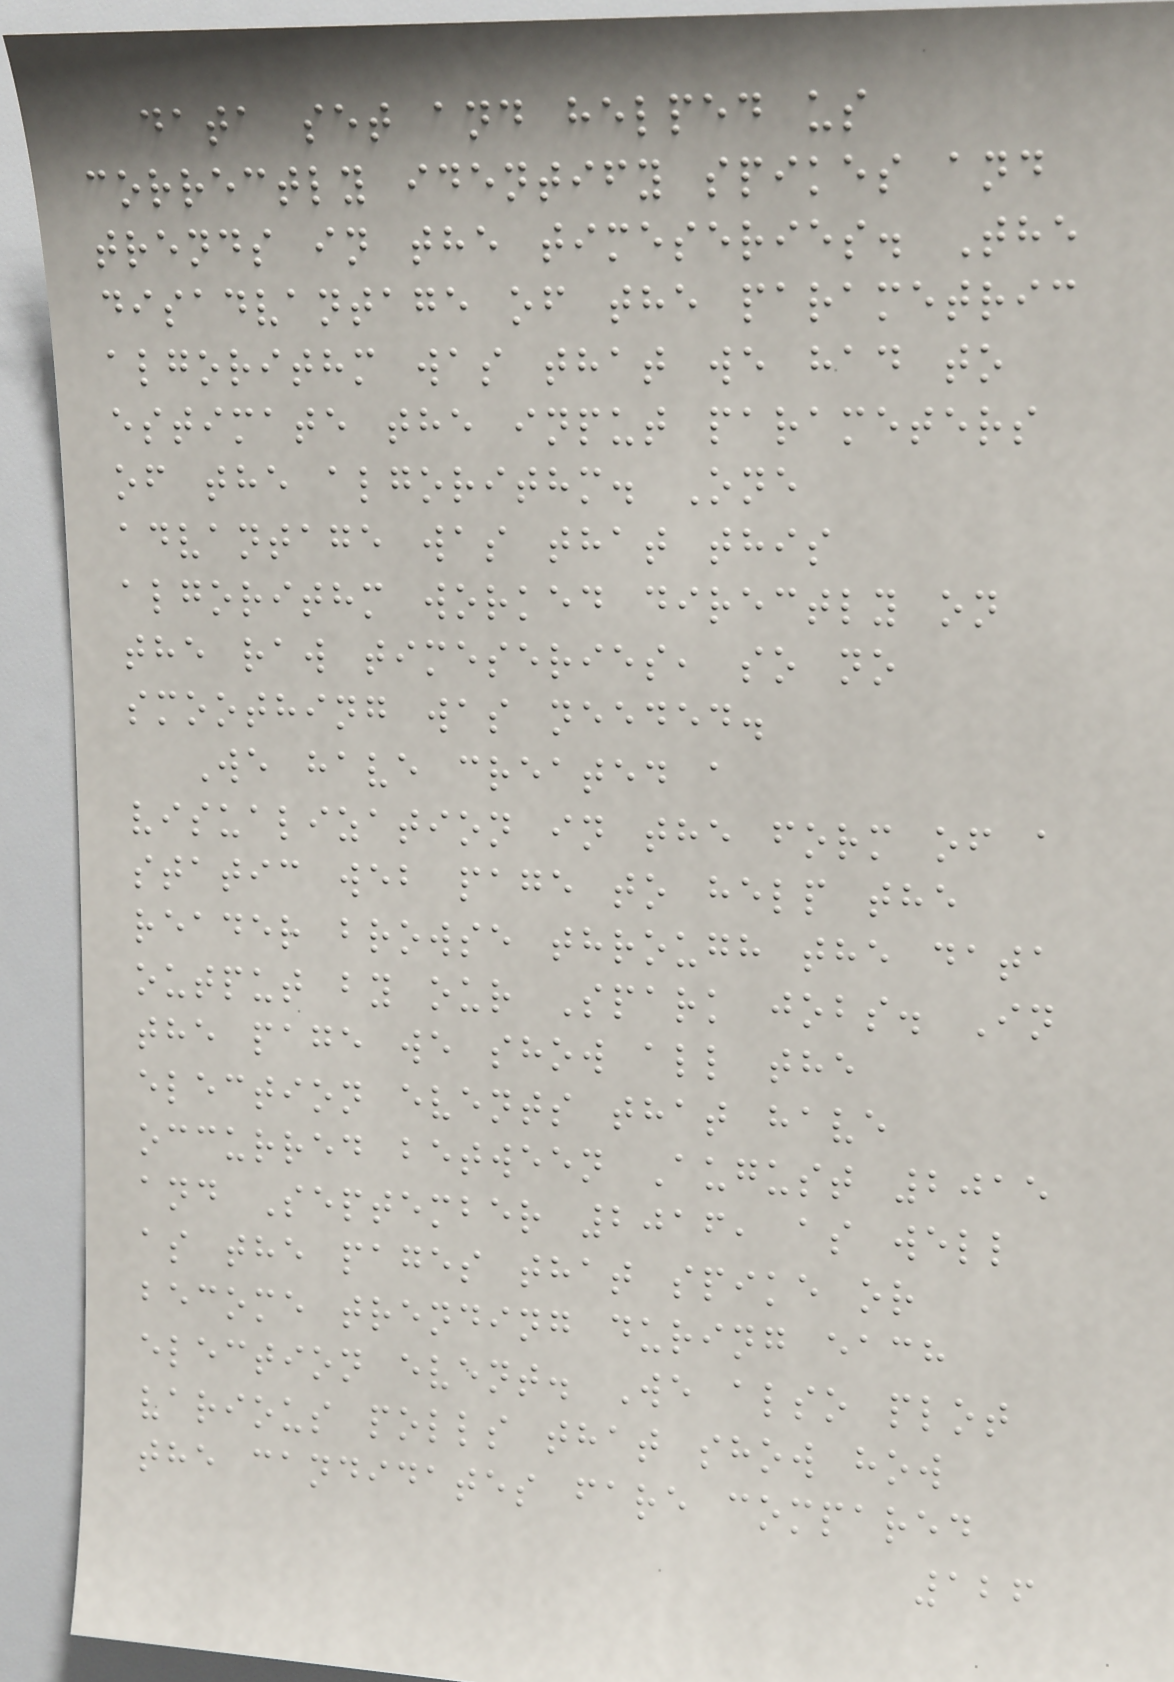data set and helped us
correctly identify spikes and
trends in the timeseries. The
disadvantage of the parametric
algorithm was that we had to
estimate the input parameters
of the algorithm. One
advantage was that this
algorithm worked directly on
the raw timeseries, so no
smoothing was needed.
We have created a
visualization in the form of a
static web page to help the
reader browse through the data
output by our Spark jobs. In
the page we show all the
election events that have
occurred between August 2015
and September 2016, as well
as the pages that spike or
become trending during each
election event. We also plot
various polls that show how
the candidates fare compared
126
